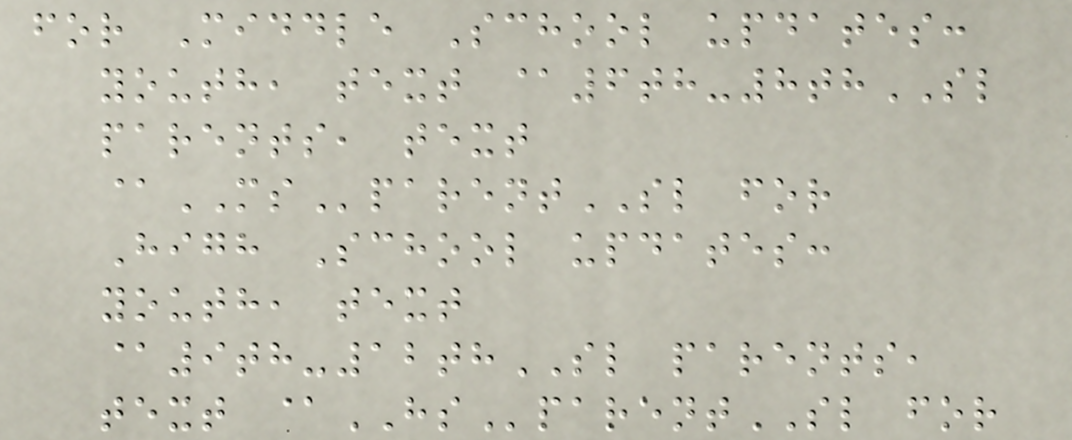for Middle School updates:
youth, text @6th-8thSL
parents, text
@MSparentSL for
High School updates:
youth, text
@9th-12thSL parents,
text @HSparentSL for
